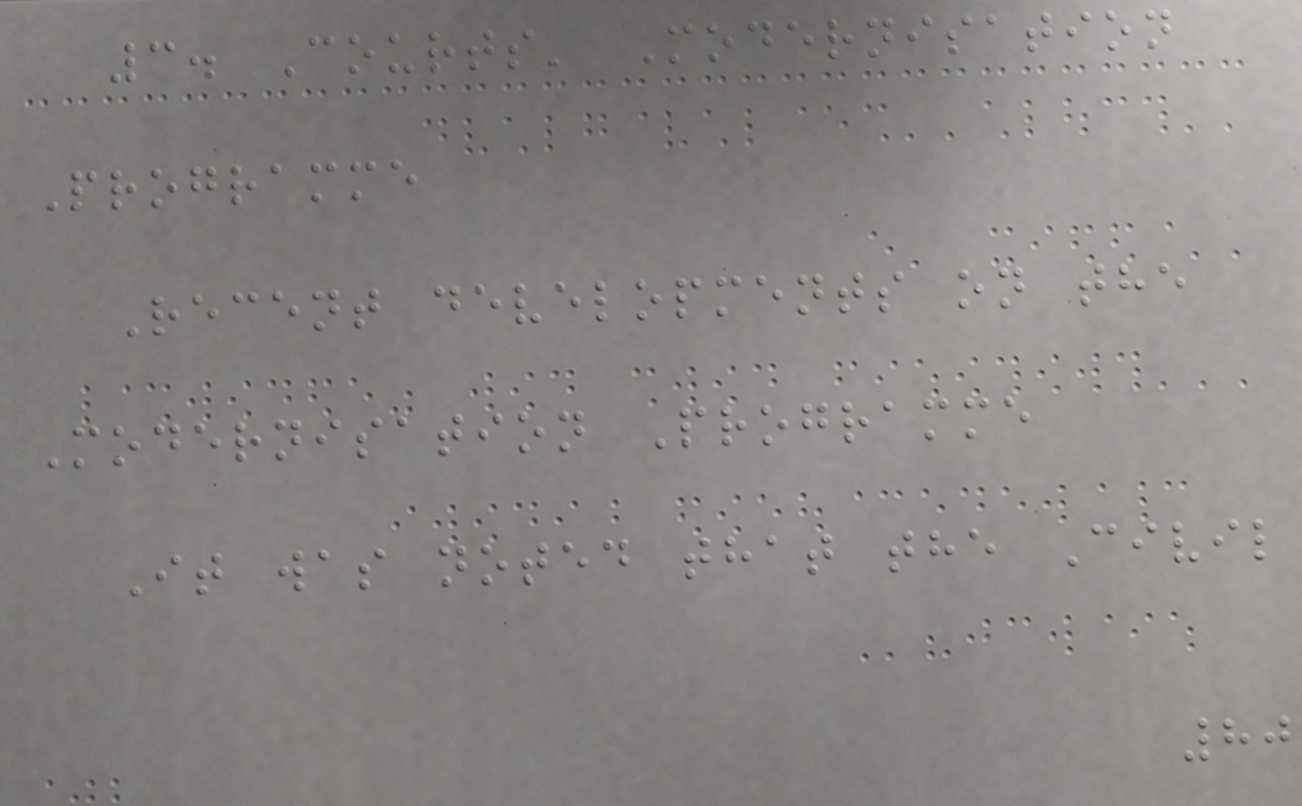3. Courts' Modernisation
Programme
Recent developments on the
Modernisation Programme
It was noted that the Civil
80
